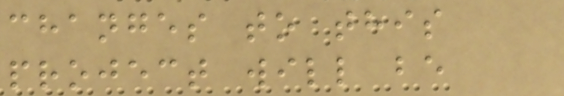changes to this
project will be
